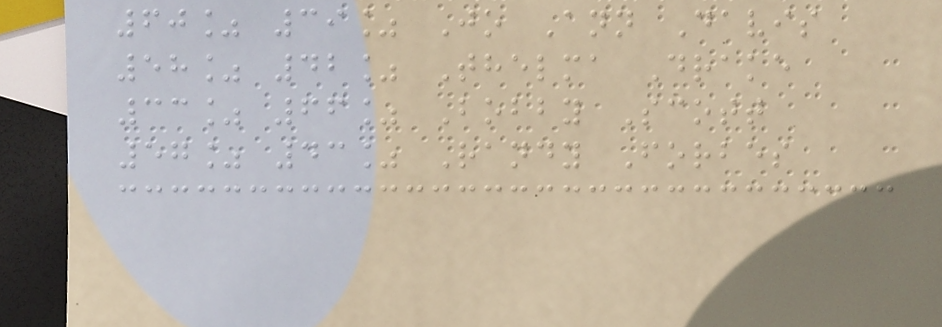60% 39% Jo Ann Davis
58% 42% Thelma Drake
33% 66% Bobby Scott
57% 43% Randy Forbes
